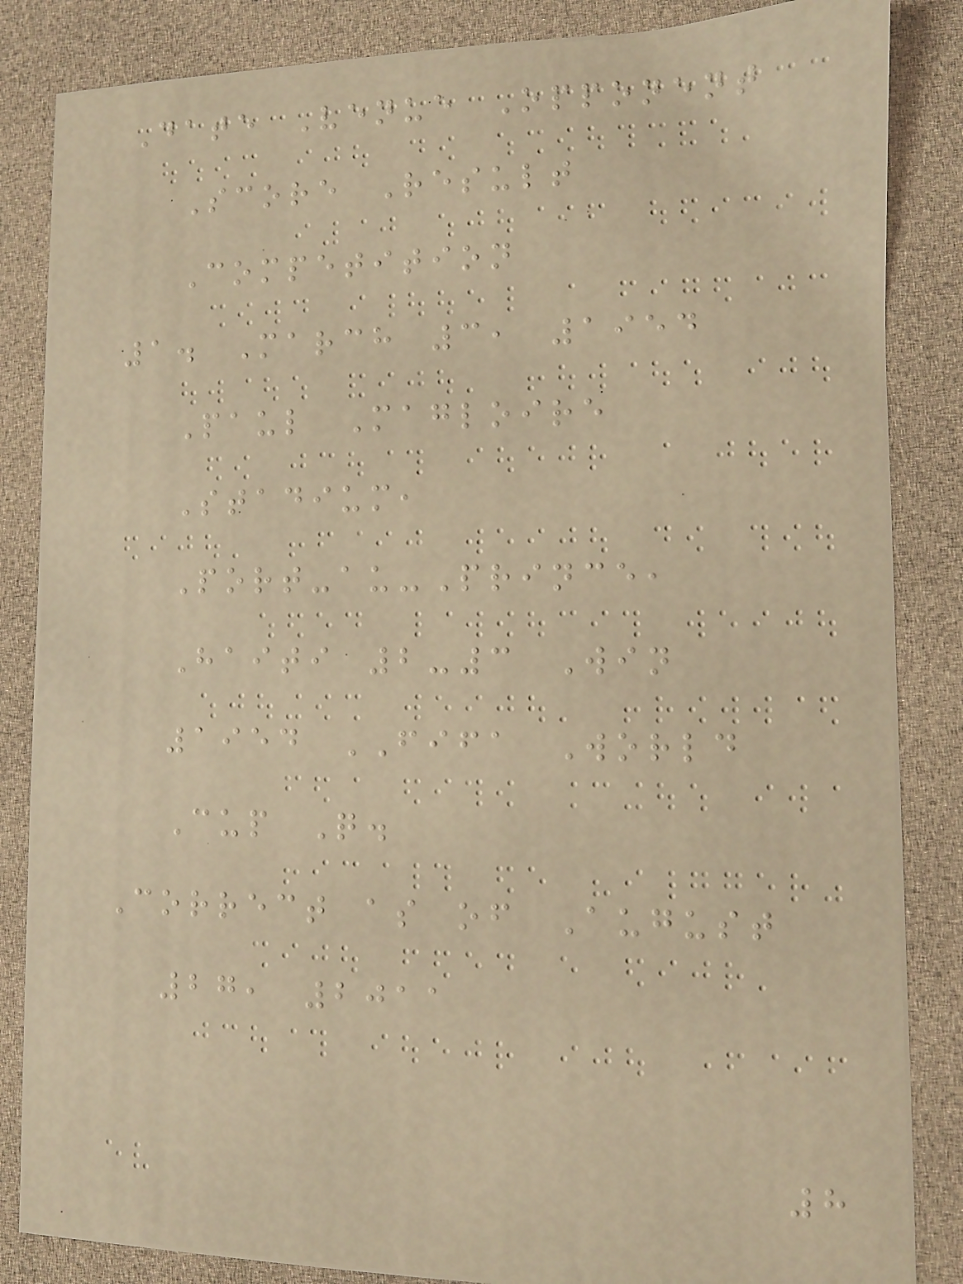Date Venue Opponent
Score Result
Competition
1. March 3, 1954
Paul Magloire
Stadium,
Port-au-Prince,
Haiti 2-3 Win
1954 FIFA World
Cup Q.
Correct as of August
27, 2011
8
